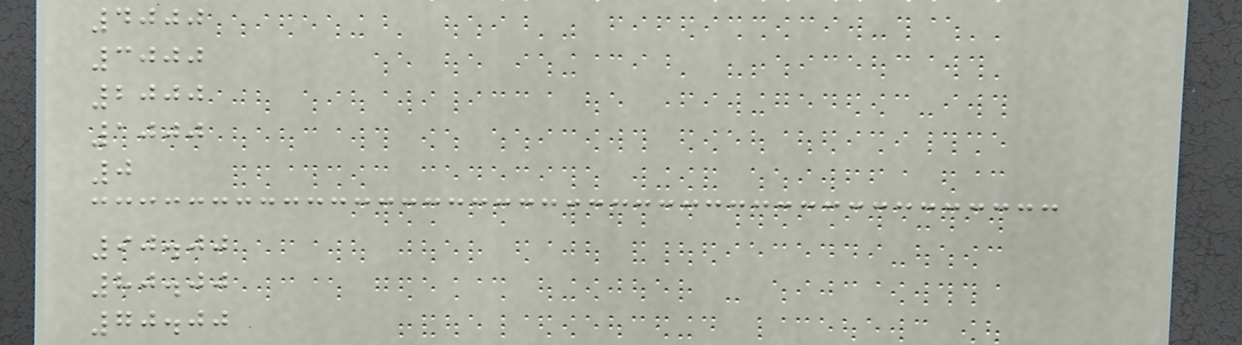4000
3000
2000
1000
0
90.00
80.00
70.00
